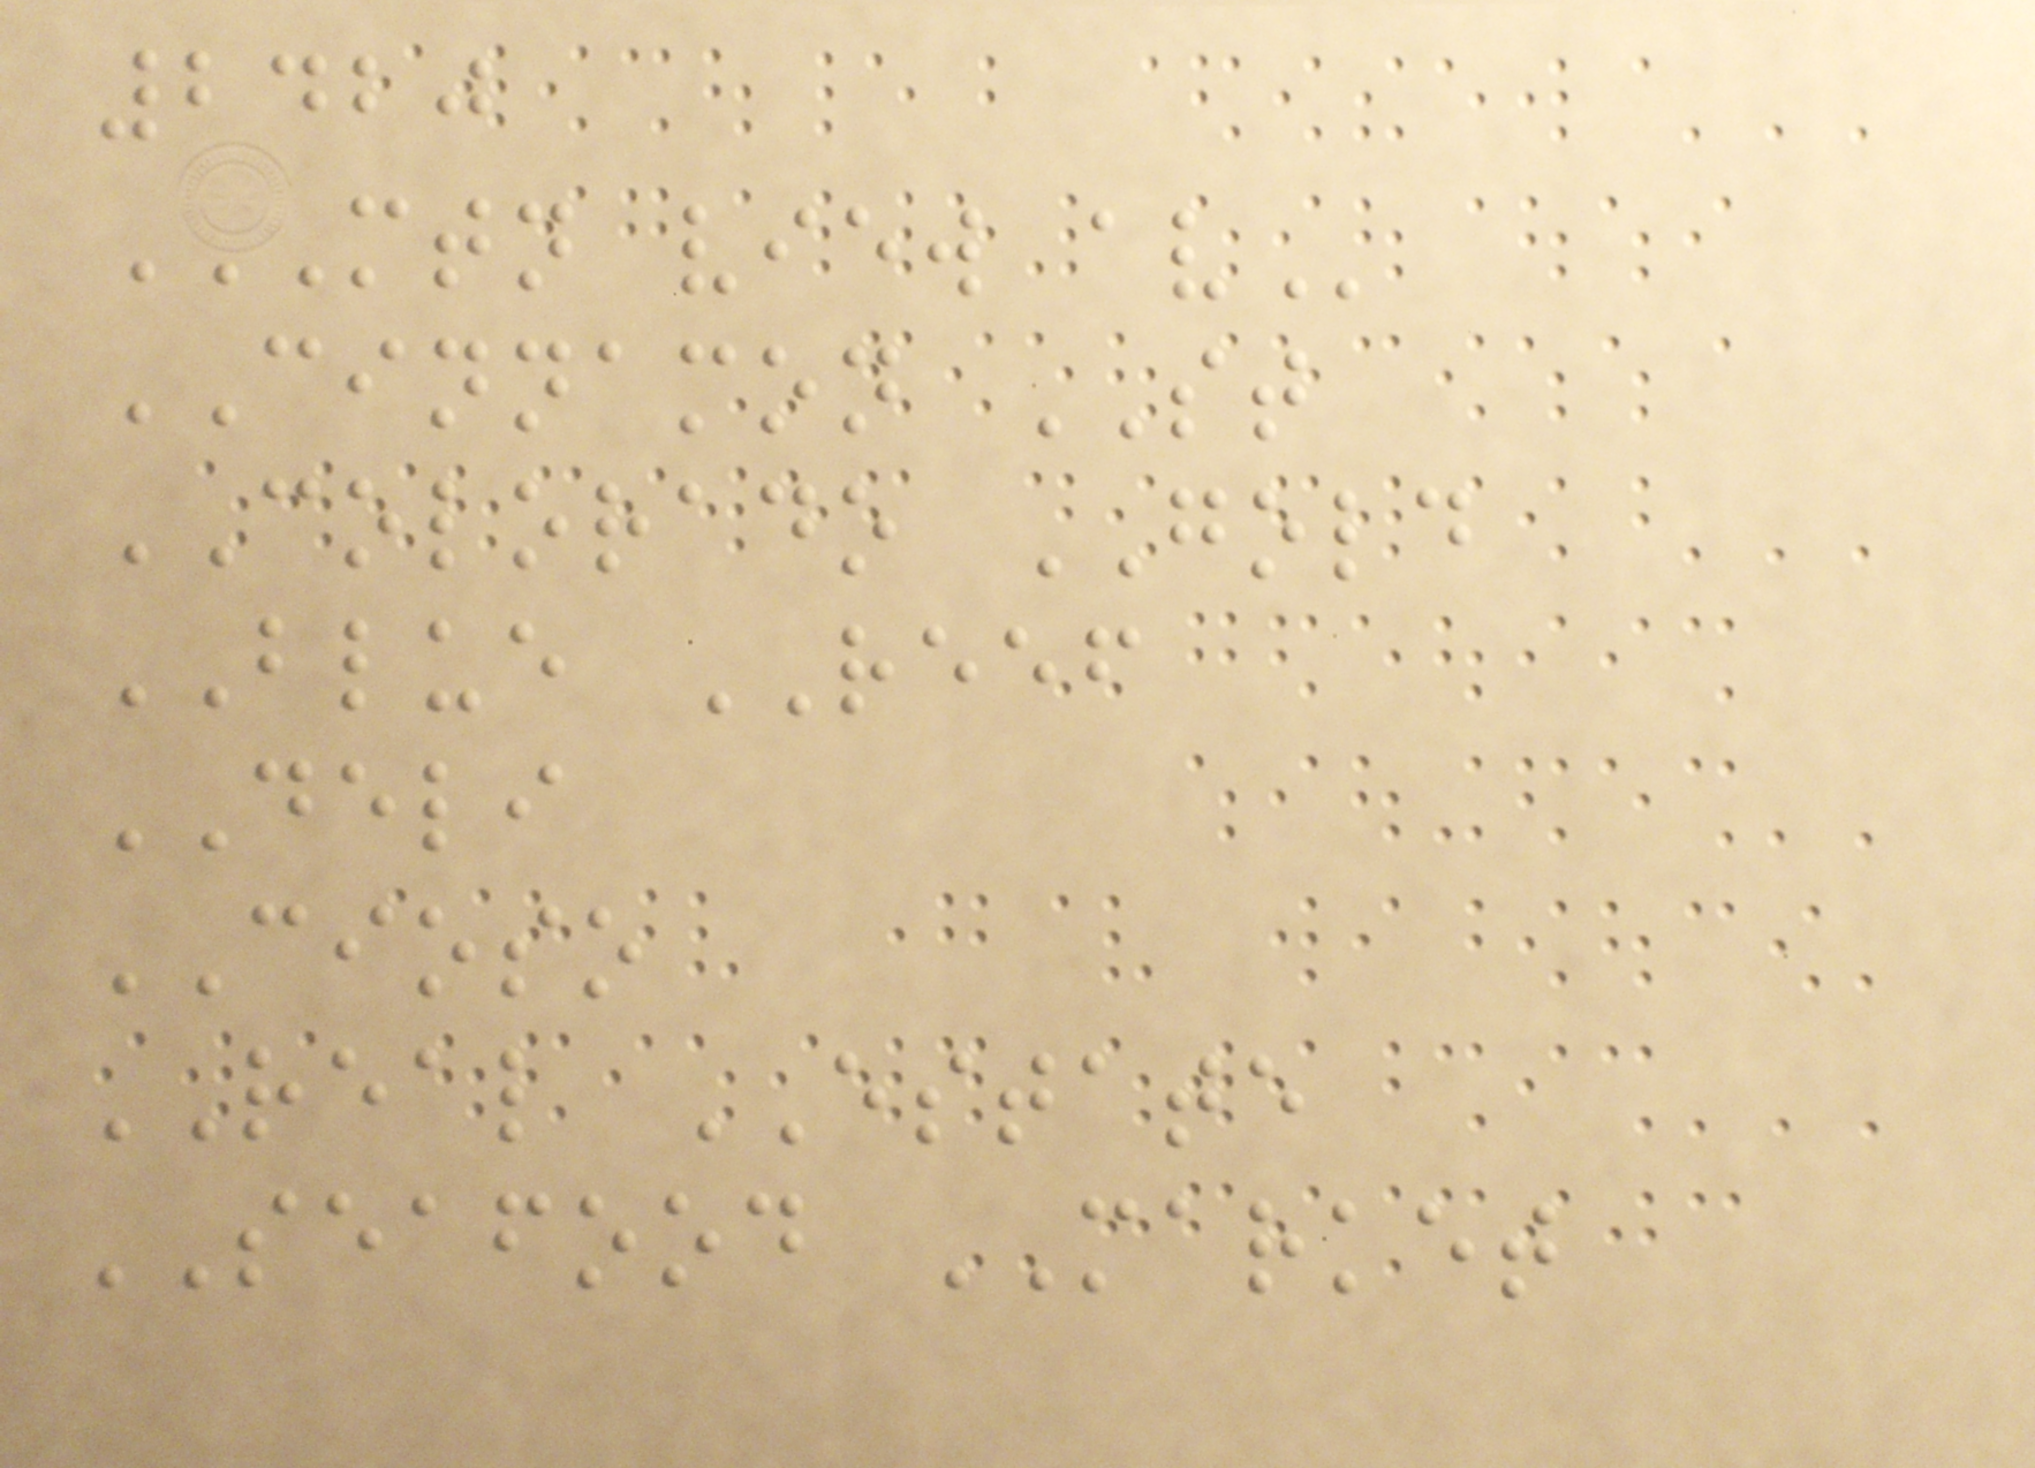2420
MTN VIEW AV
CINNAMON ST
COLORADO GOLD
BLUE REEF
DELI
CIOSO
REAL ESTATE
SEAFOOD MARKET
